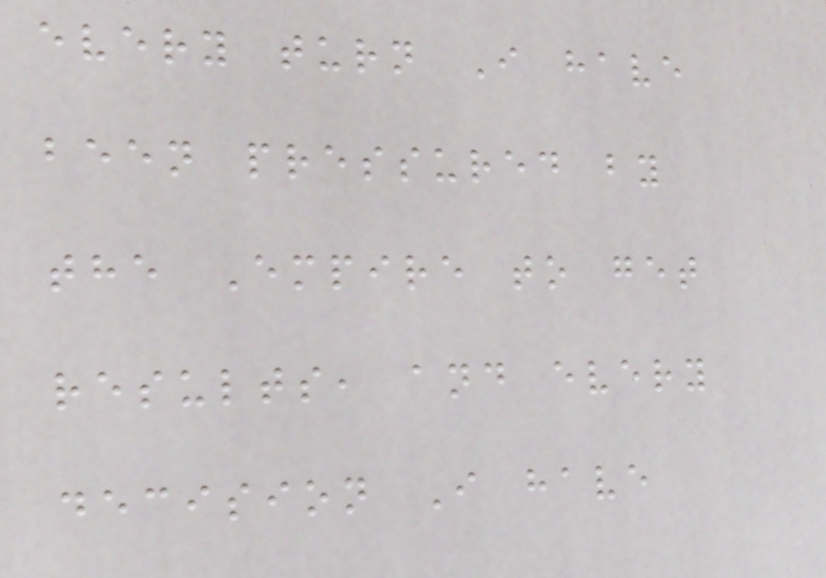every turn I have
been pressured by
the Empire to get
results, and every
decision I have
